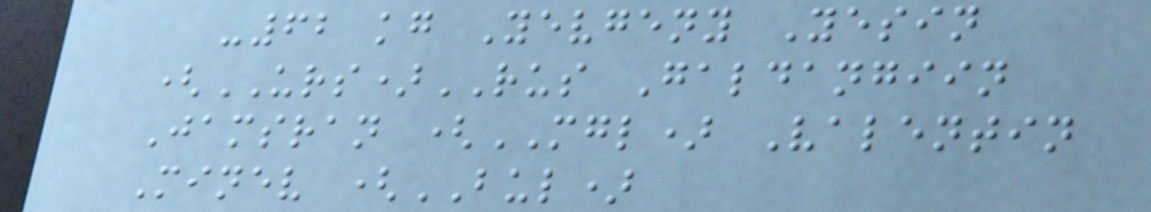-62 kg Yevgeny Yesin
(URS)RUS Galdangiin
Jamsran (MGL) Valentin
Minev (BUL)
